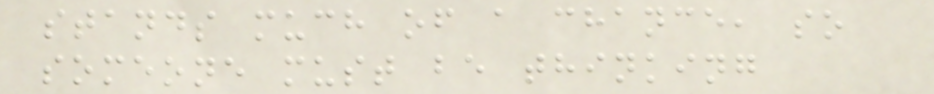stands much of a chance, so
someone must be thinking
